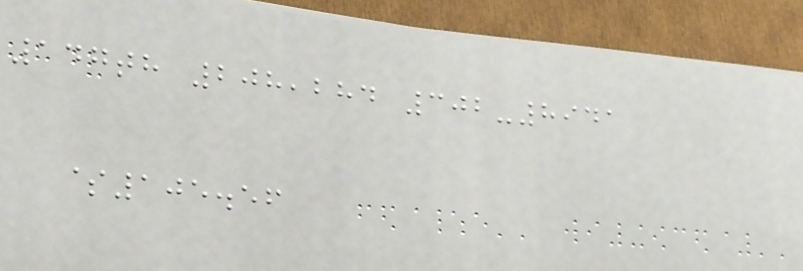147th 208,284 302-8941
$105.56
